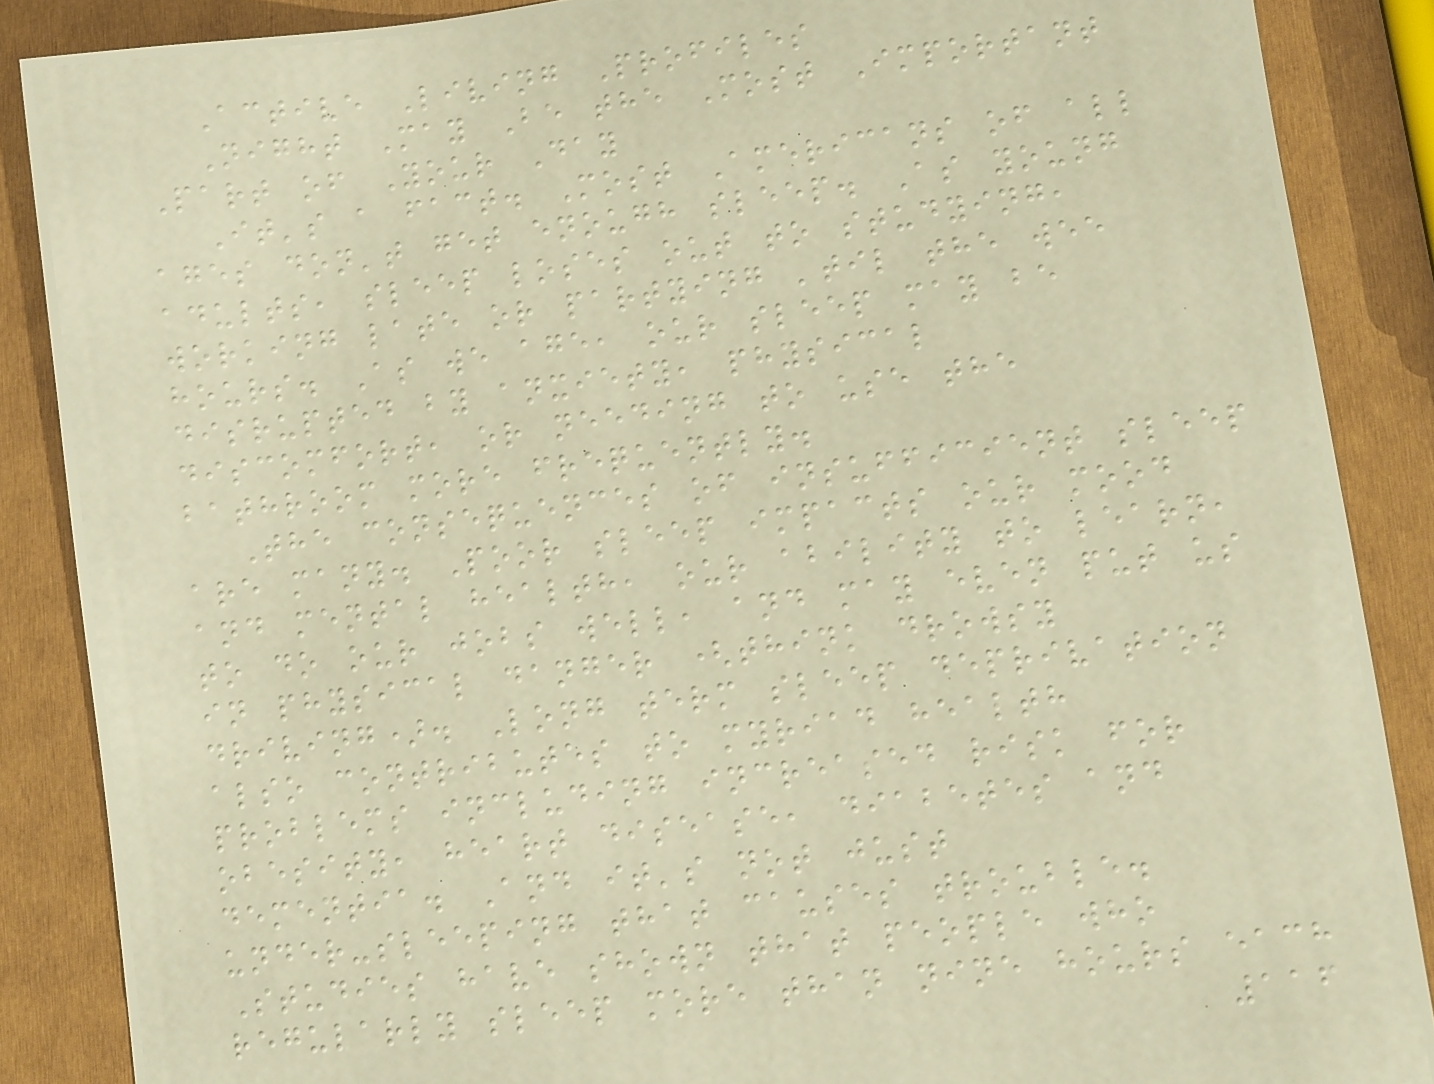Active Living Profiles
Night May Be the Most Important
Part of Your Day
It's a fact. Most Americans of all
ages don't get enough sleep. As young
adults, sleep loses out to studying,
working late or partying 'til the wee
hours. As we age, our sleep may be
disrupted by anxiety, physical
discomfort, or needing to use the
bathroom more frequently.
The consequences of insufficient sleep
are many. Poor sleep impacts our mood
and mental health, our ability to learn,
to do our jobs well, and may even put us
in physical danger (think drowsy
driving). Long term sleep deprivation
also contributes to myriad health
problems including increased risk for
obesity, heart disease, diabetes and
dementia. And it's not just
under-sleeping that causes trouble.
Studies have shown that people who
regularly sleep more than nine hours each
116
